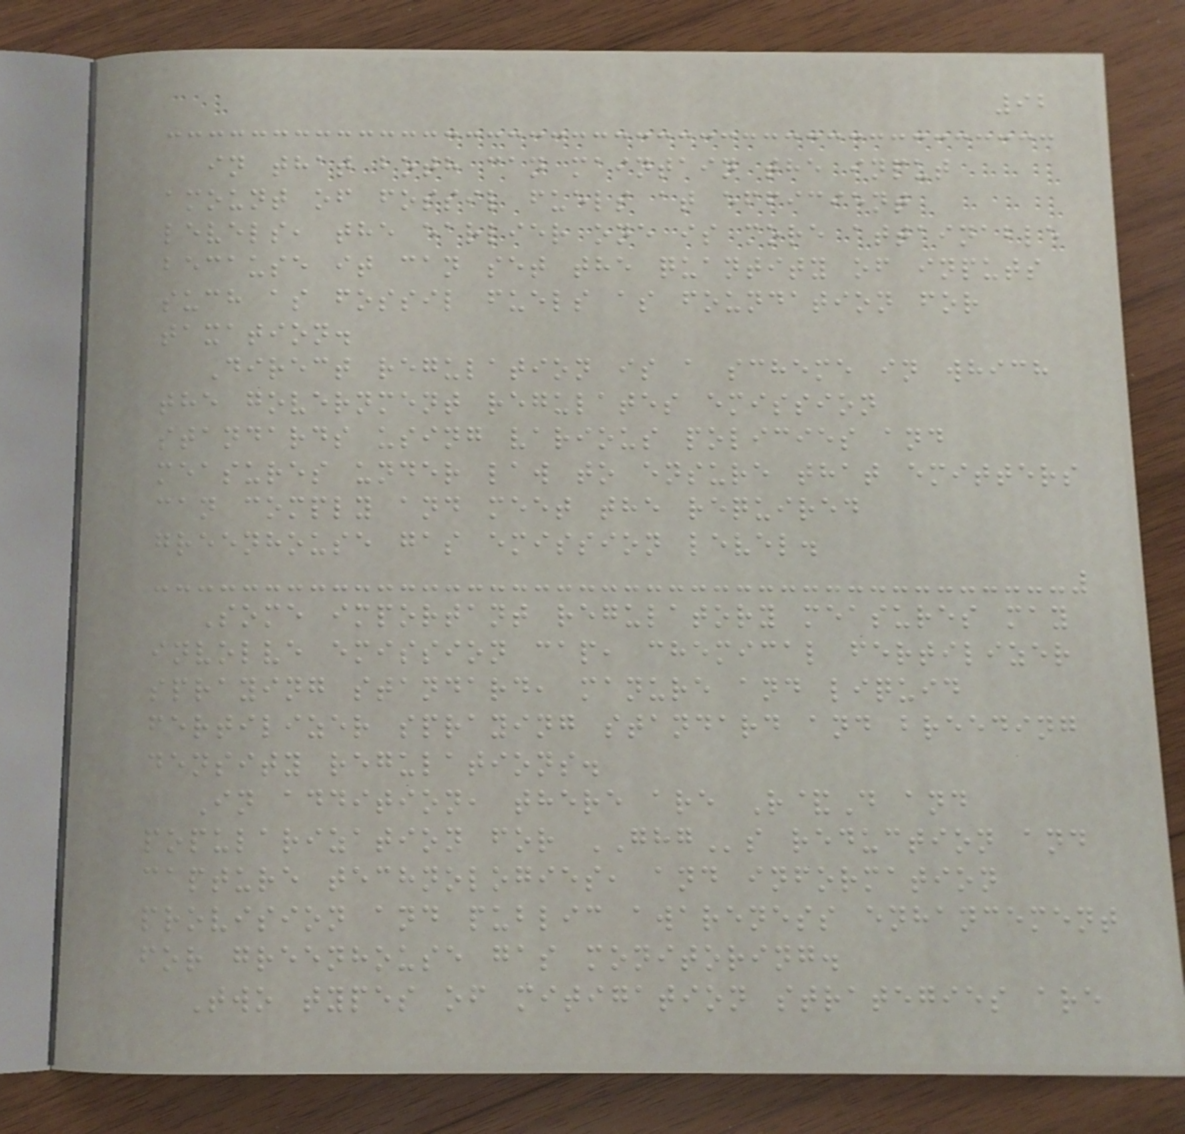92
in that both can maintain the input
amount of fossil fuels at efficient
levels, the earlier one is more attainable
because it can set the quantity of inputs
such as fossil fuels as foundation for
taxation.
Direct regulation is a scheme in which
the government regulates emission
standards using various policies and
measures under law to ensure that emitters
can comply and meet the required
greenhouse gas emission level.
Some important regulatory measures may
involve emission cap, chemical fertilizer
spraying standard, manure and liquid
fertilizer spraying standard and breeding
density regulations.
In addition, there are R&D and
popularization for GHGs reduction and
capture technologies, and information
provision and public awareness enhancement
for greenhouse gas monitoring.
Two types of mitigation strategies are
